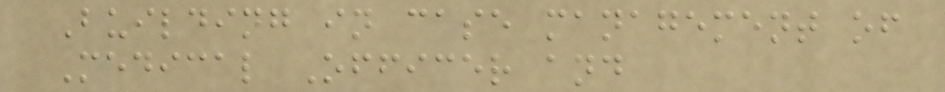Building in case management of
Medical Officer and
